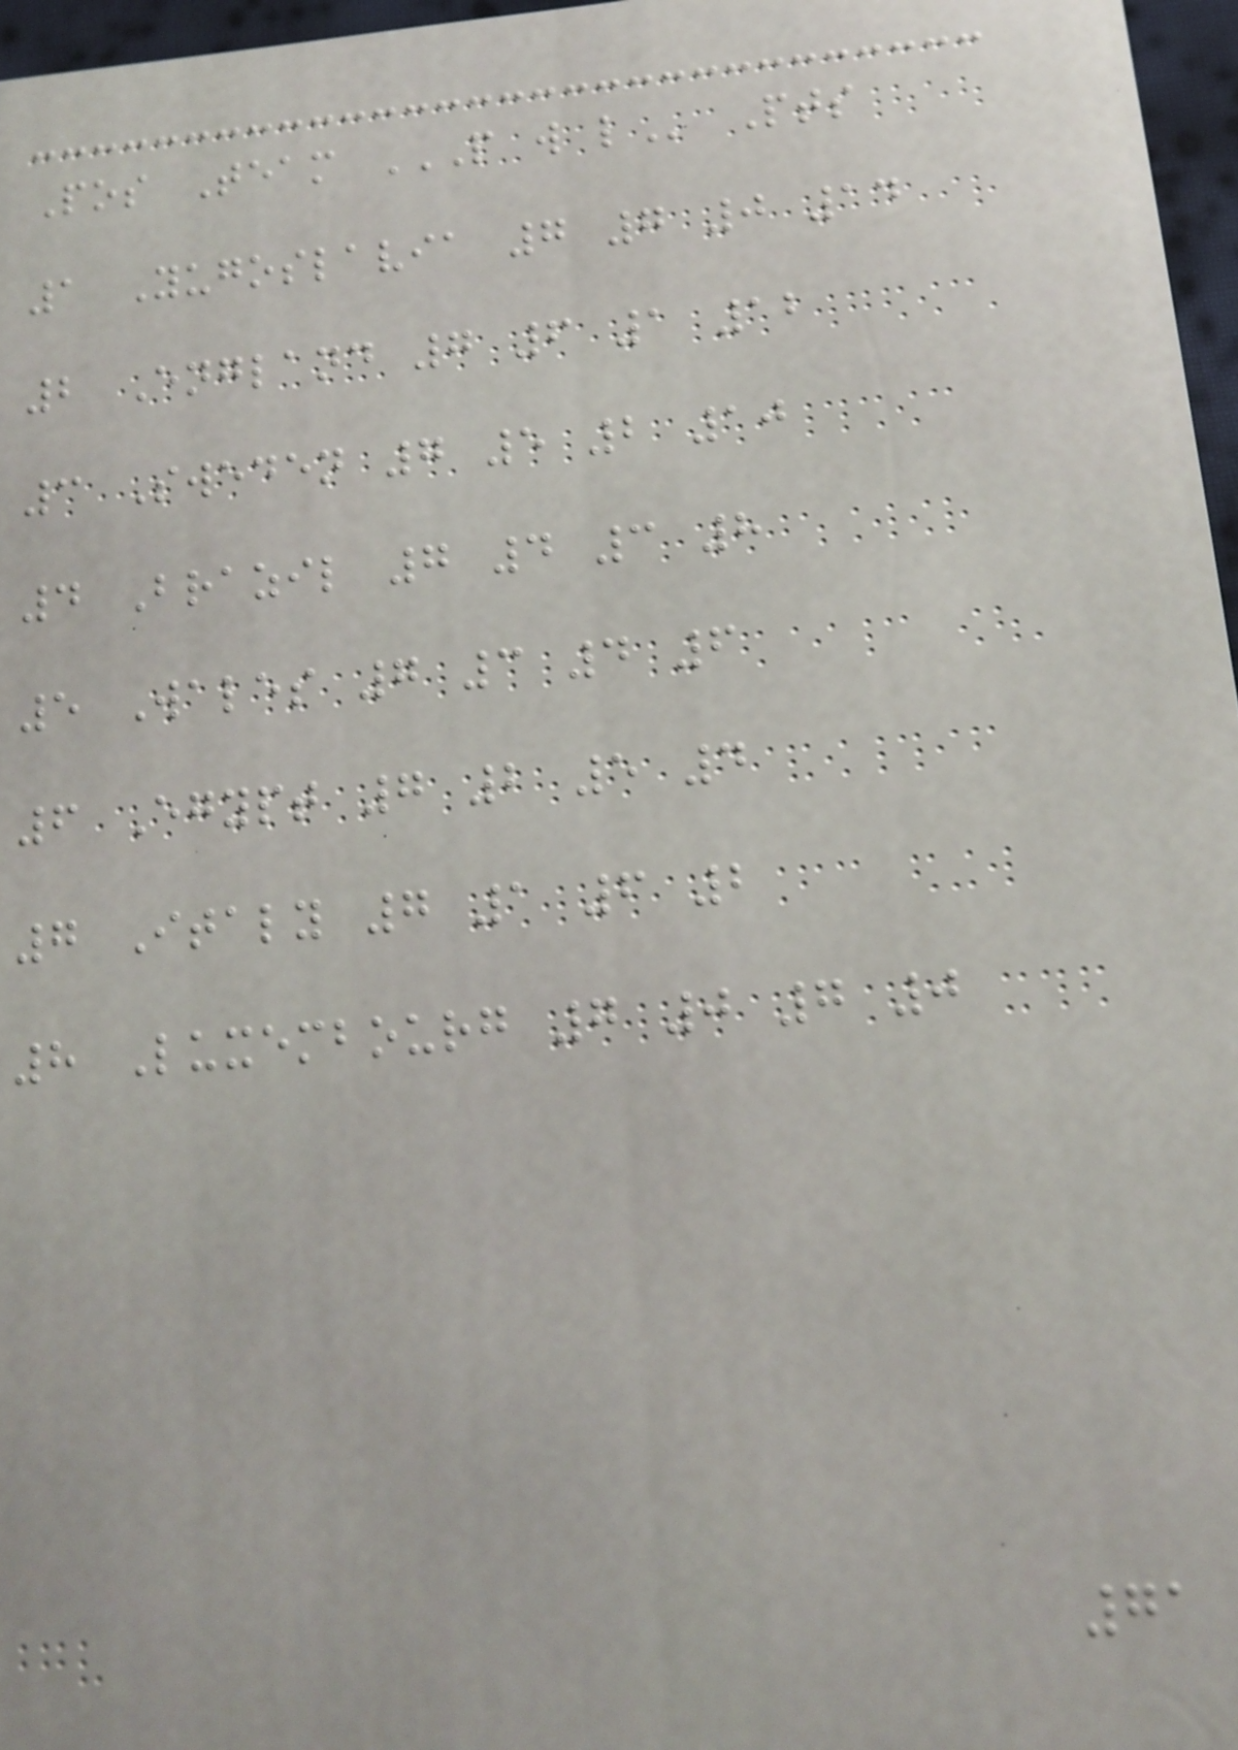Pos Team P W L Pts
1 Yugoslavia 7 7 0 14
2 England 7 6 1 12
3 Sweden 7 5 2 10
4 Brazil 7 4 3 8
5 Wales 7 3 4 6
6 Egypt 7 2 5 4
7 Italy 7 1 6 2
8 Luxembourg 7 0 7 0
71
